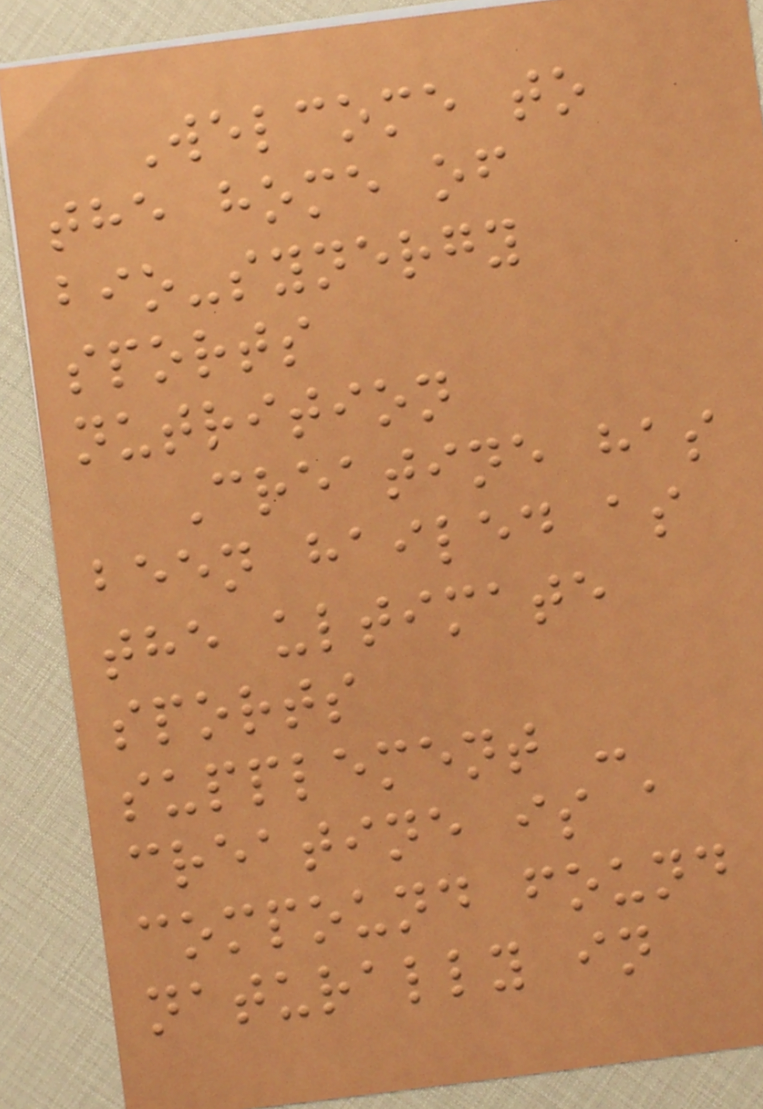Welcome to
the home of
bio-synergy
sports
nutrition
Creatine has
been hailed as
the ultimate
sports
supplement -
creatine is a
compound found
naturally in
